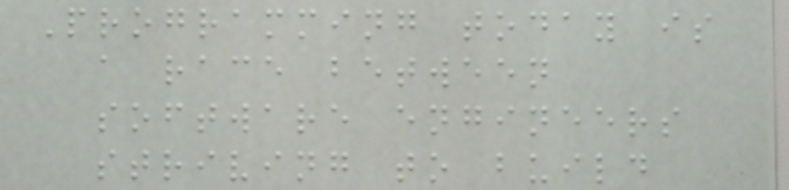Programming today is
a race between
software engineers
striving to build
